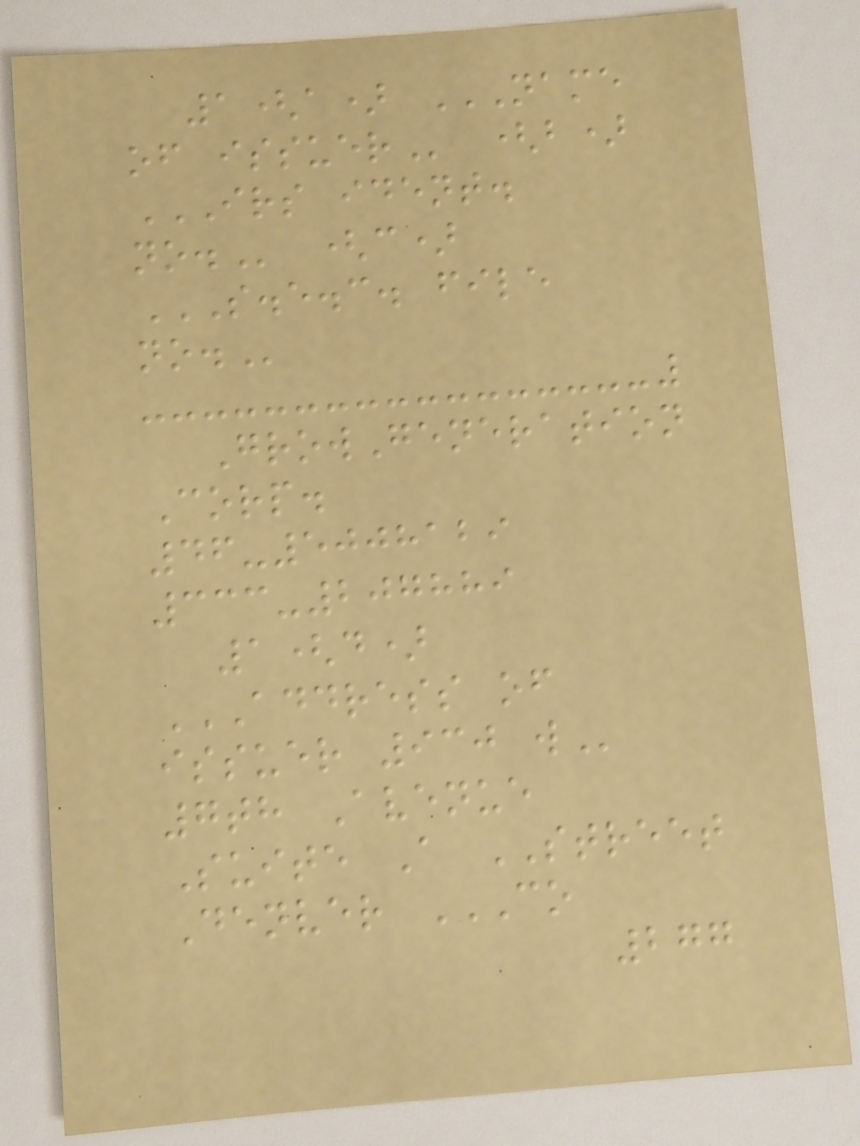1(a) NAME
OF ISSUER (b)
IRS IDENT.
NO. (c)
S.E.C. FILE
NO.
GrowGeneration
Corp.
46-5008129
333-207889
1(d)
ADDRESS OF
ISSUER 930 W
7th Avenue
Suite A STREET
Denver CO
277
